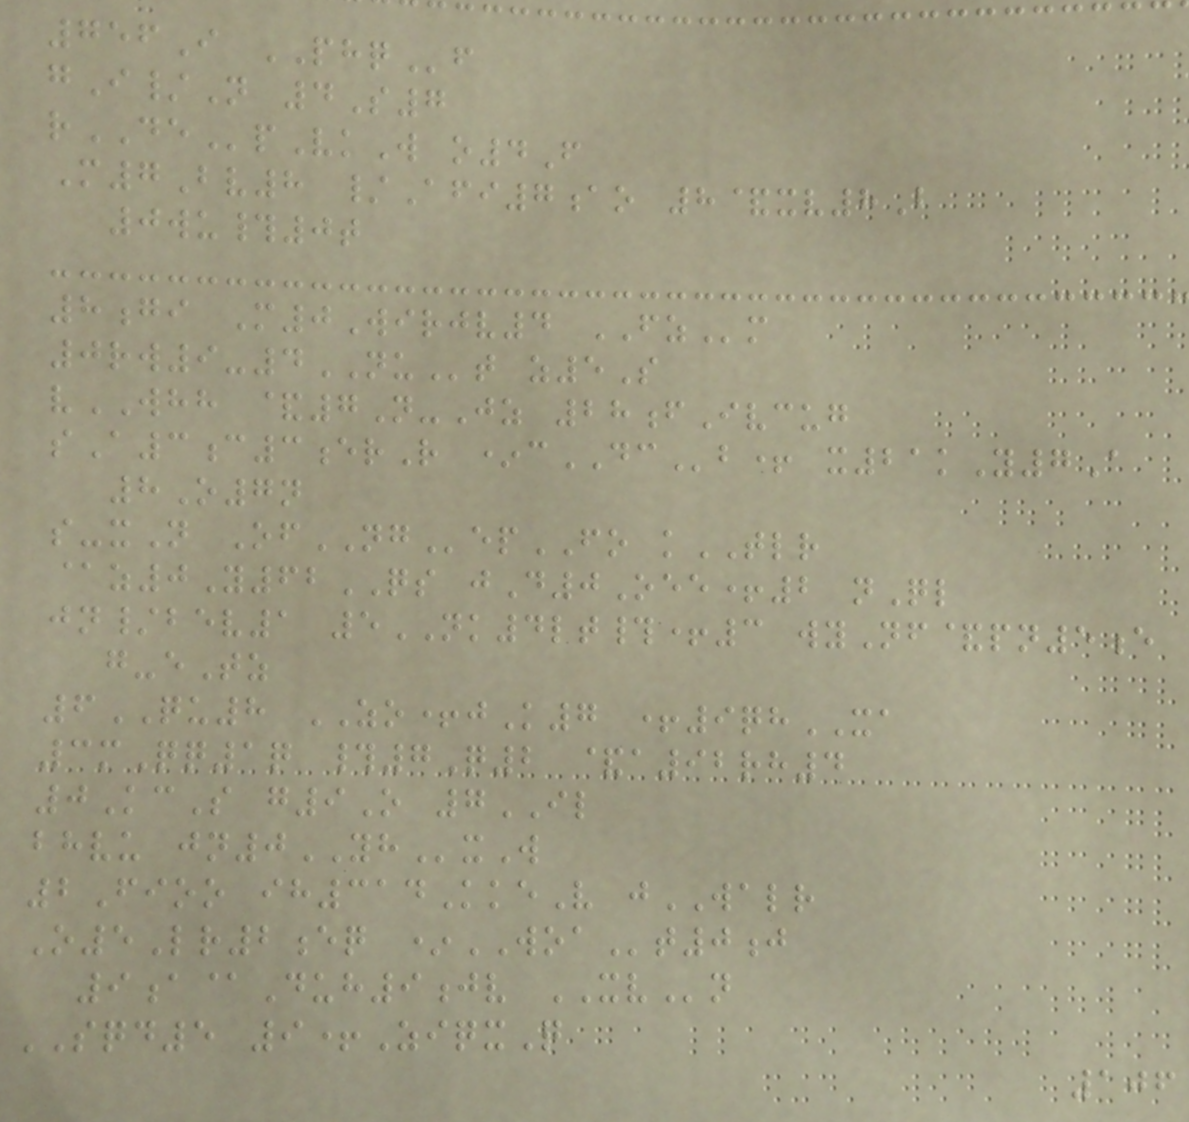756I PHQf
gI/N 4S7
rDEpVkW o4F
M7Bv8 /Afi7ao 8&xv8B
0wu#0t
8gi M0Wirjv4 FZm
0rw9-4NUt z5S
vWHH &7N-Jz 28fIvcug
sA3c3erR *cDCb+ x21kY7A
8O7n
s-xN OfNGepFO kTLR
@z0Y62QS jD0Oee+2 nQl
jn/bev1 5NK4lt#+3 wyNf&pn5e
g-eTz
6QU8 ZO+jK7 +9qhXA
3mQq1q #7Q2 &a92rh4
0KcS g9O 7IL
bhvu jn0YHxW
2Fioo ih314KkeV jWALR
O5Lr2eq *WOAt0j
9a@Duh9jv XVn
SQD5 9+ZiqxQ
106
